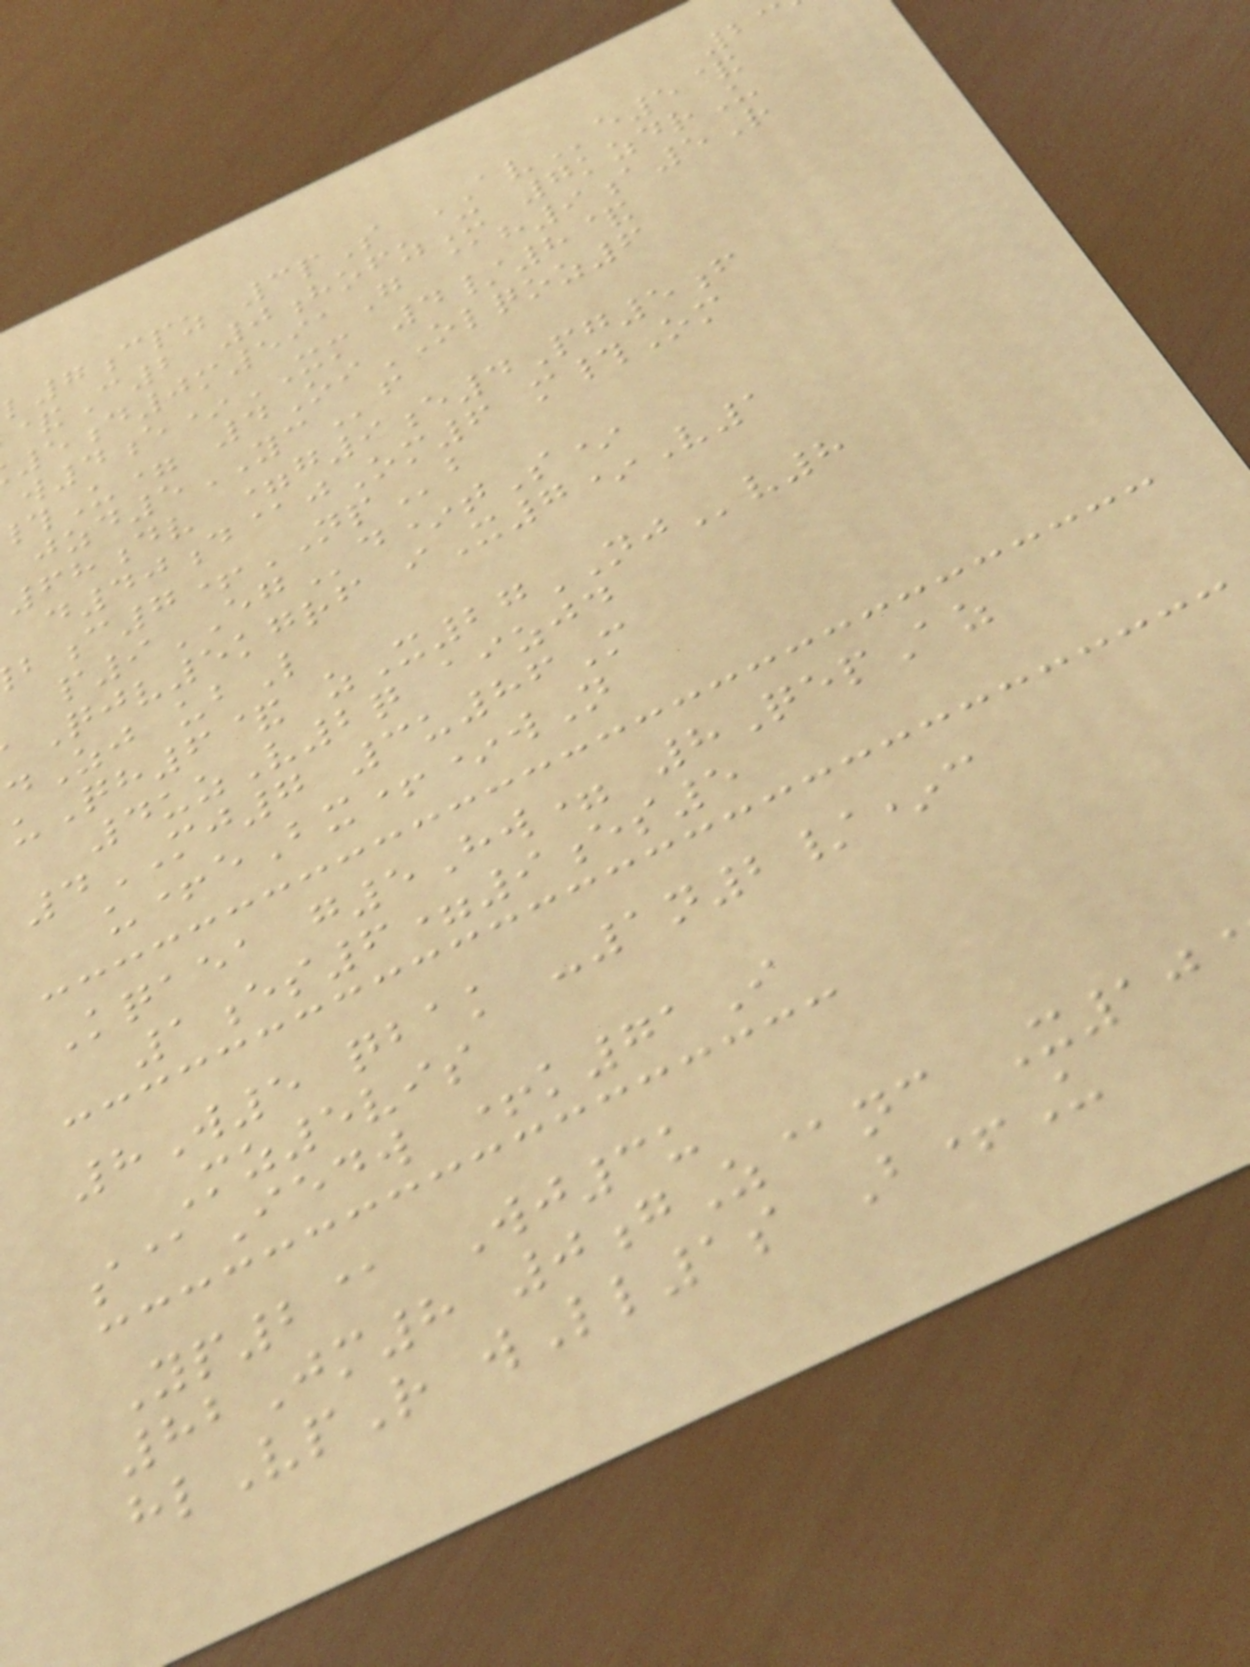l7cpz 3pS AVe5&
&C2 0hofzX 7kzdrU
5d0m591G @h9a5R
w4e*XM 4/8&
U= 4OiOLQOZ6
jzd5YCf
68dv =g9e4Pg5f
d40d@jOm6 m#Om
c7+NPb
p9EGd*tS*
Qjv5kgrf iX7*V1
dZj ubL
uQh6& zX27NJv8
4uzV2q aizjd
4MJ7 3u86M
u+eBx+*wN
Kqaea g5Hw= 8QepAz
1es6=9es5
8W5 qbak -1n2/*c
Mz5vis
s@Iedw +k71I
Yp2@ Wj3u
82Jm8 0gZ@nc X10
hlVpR wLl1s B+U
